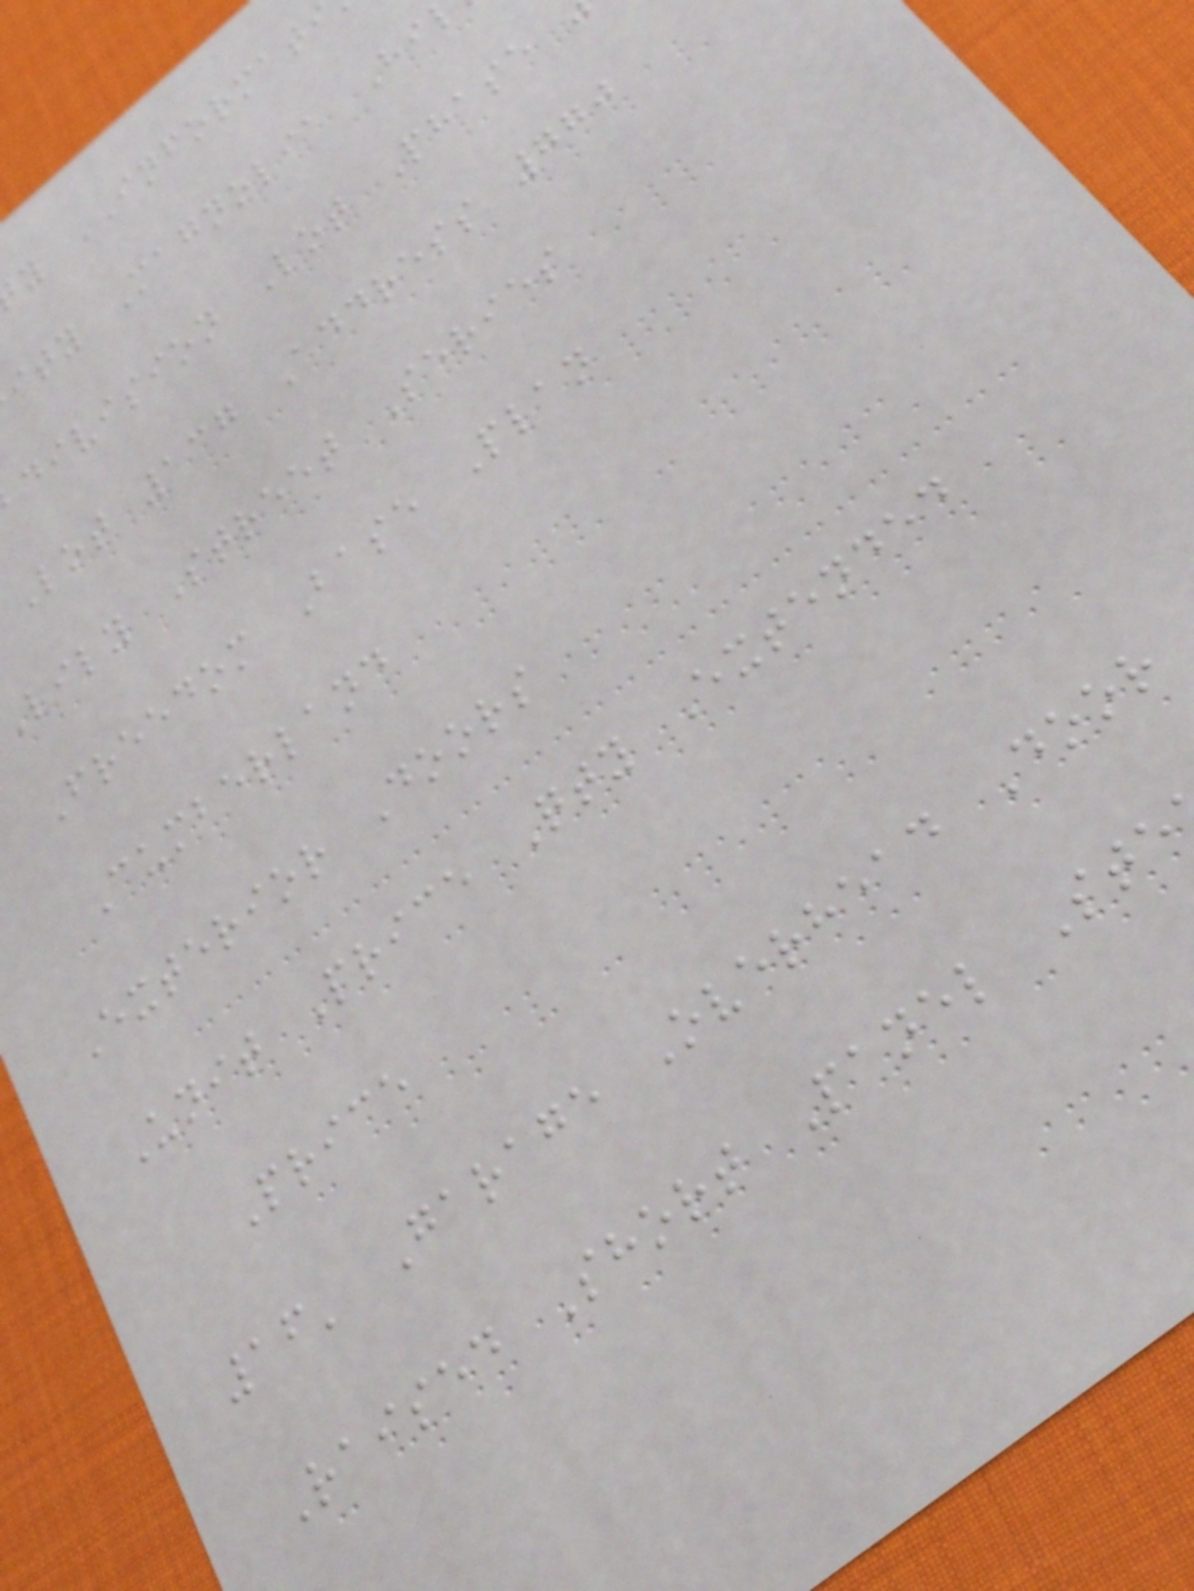y INFORMATI
ity Magnolia Hi
division Lot Phase
Lot 137 Address 770
lily Street Series
Freedom Base Plan
Cumberland
Exterior Doors
Unit Price Qty Extended
Price
16' Garage Overhead Door
Raised Short Panel Ste
